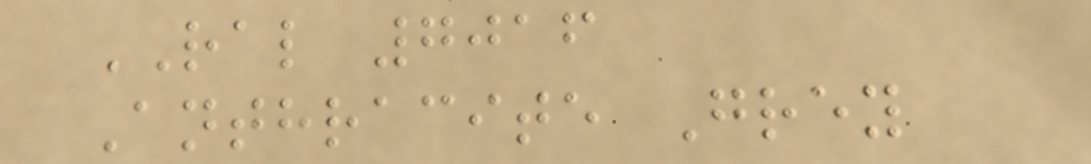RAL 7016
Anthracite Grey
